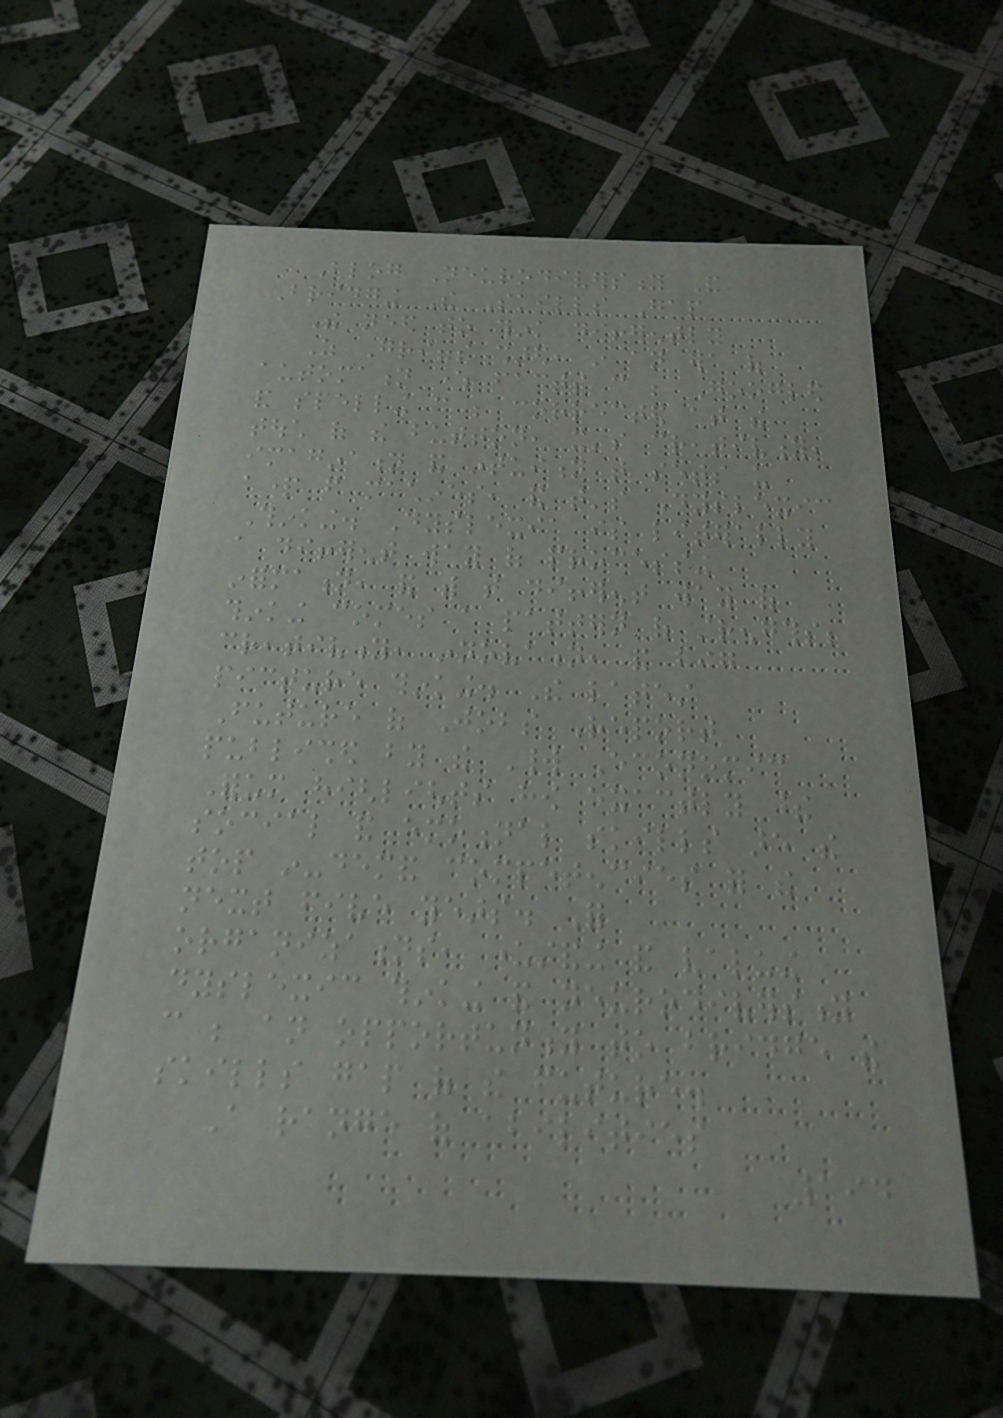Blog Neurodiversity And
Bridging The Skills Gap
The need to think differently
As Griggs shared, in an era of
automation where facts can be Googled
and spelling can be corrected at the
touch of the button, it's creativity,
imagination and intuition that sets us
apart from machines, and that's Dyslexic
Thinking. Dyslexia is literally
a different way of processing
information, and with that different way of
thinking comes a pattern of strengths;
creativity, innovation, and big
picture thinking. The latest
Future of Jobs Report
published by the World Economic
Forum highlights how exactly these
social and emotional skills are the
top in-demand competencies for the
next five years. For
organizations, understanding and valuing
dyslexic thinking and neurodiversity
can be an opportunity to bridge the
skills gap of the future.
A range of abilities
194
